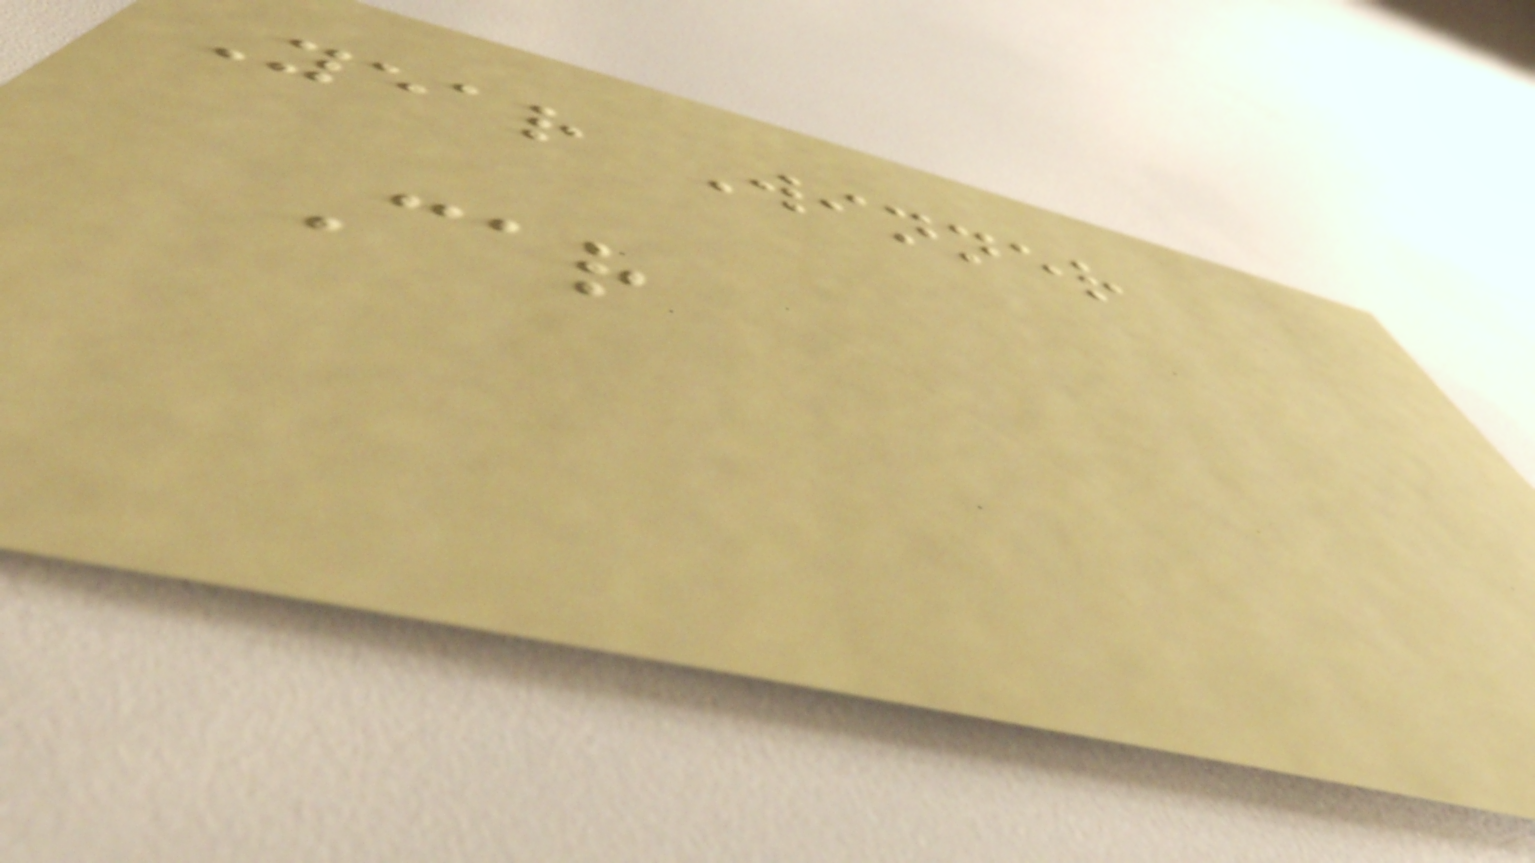Year Winner
Car
